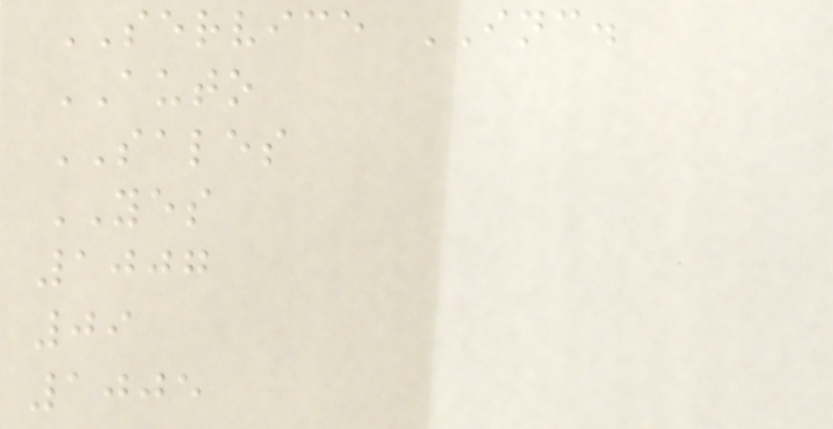SERVICE INC.
AUTO
SALES
YES
1007
09
1005
